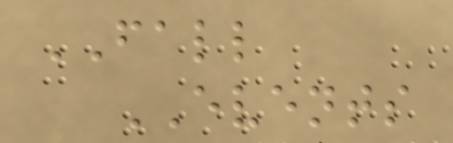FALL
EVENTS
